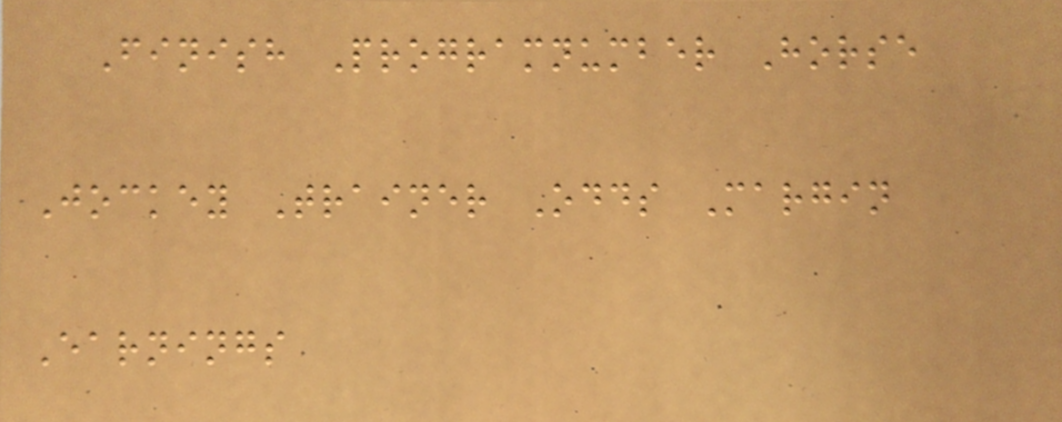Finish Programnumber Horse
Jockey Trainer Odds Margin
Earnings
